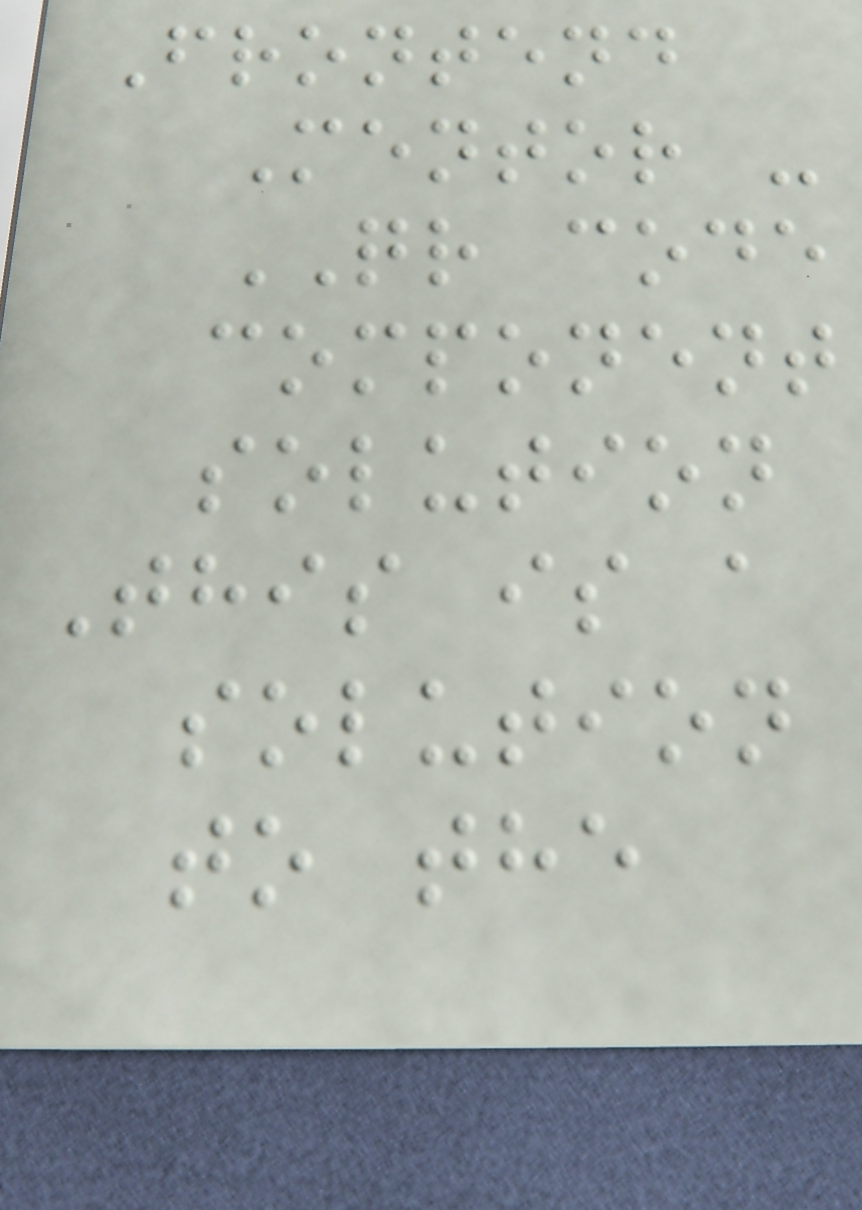Frontend
Mentor -
QR code
component
solution
This is a
solution
to the
